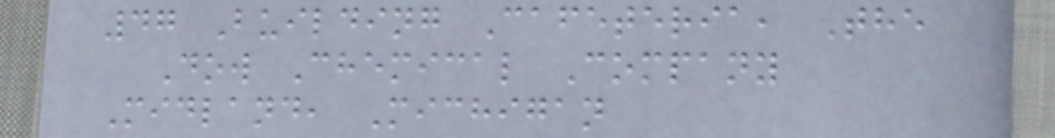47 Building Cafeteria, The
Dow Chemical Company
Midland, Michigan
